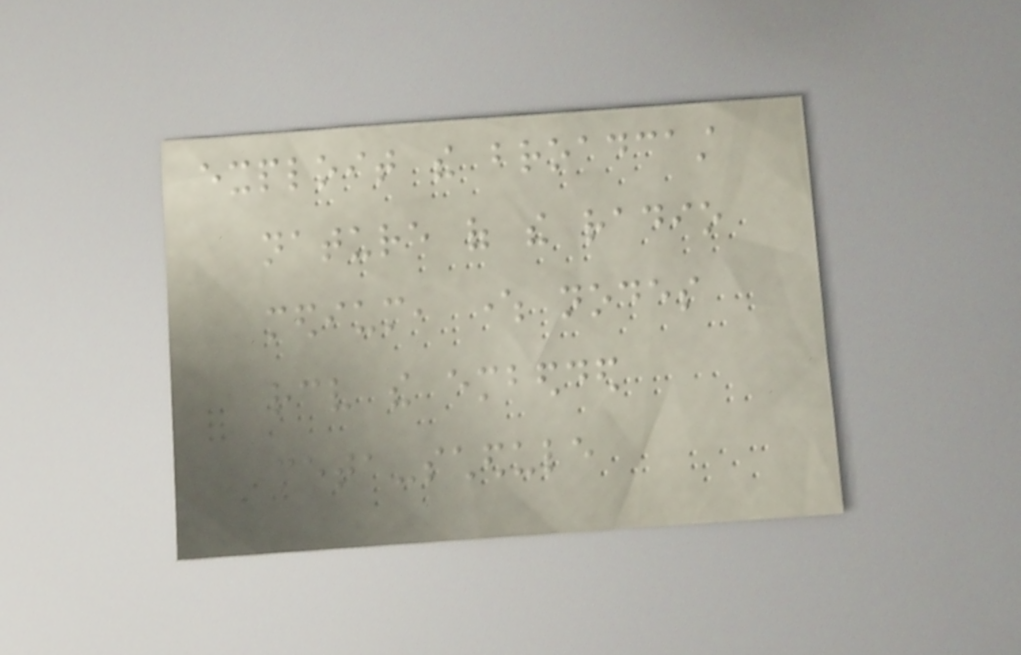exploit the broadcast
nature of the radio
medium, where nodes
receive the embedded
meta-schedule
